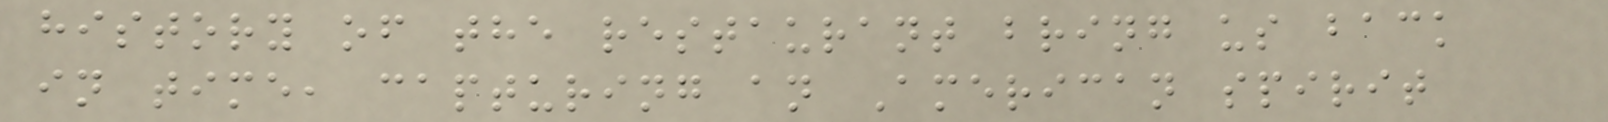history of the restaurant bring us back
in time, capturing an American spirit
